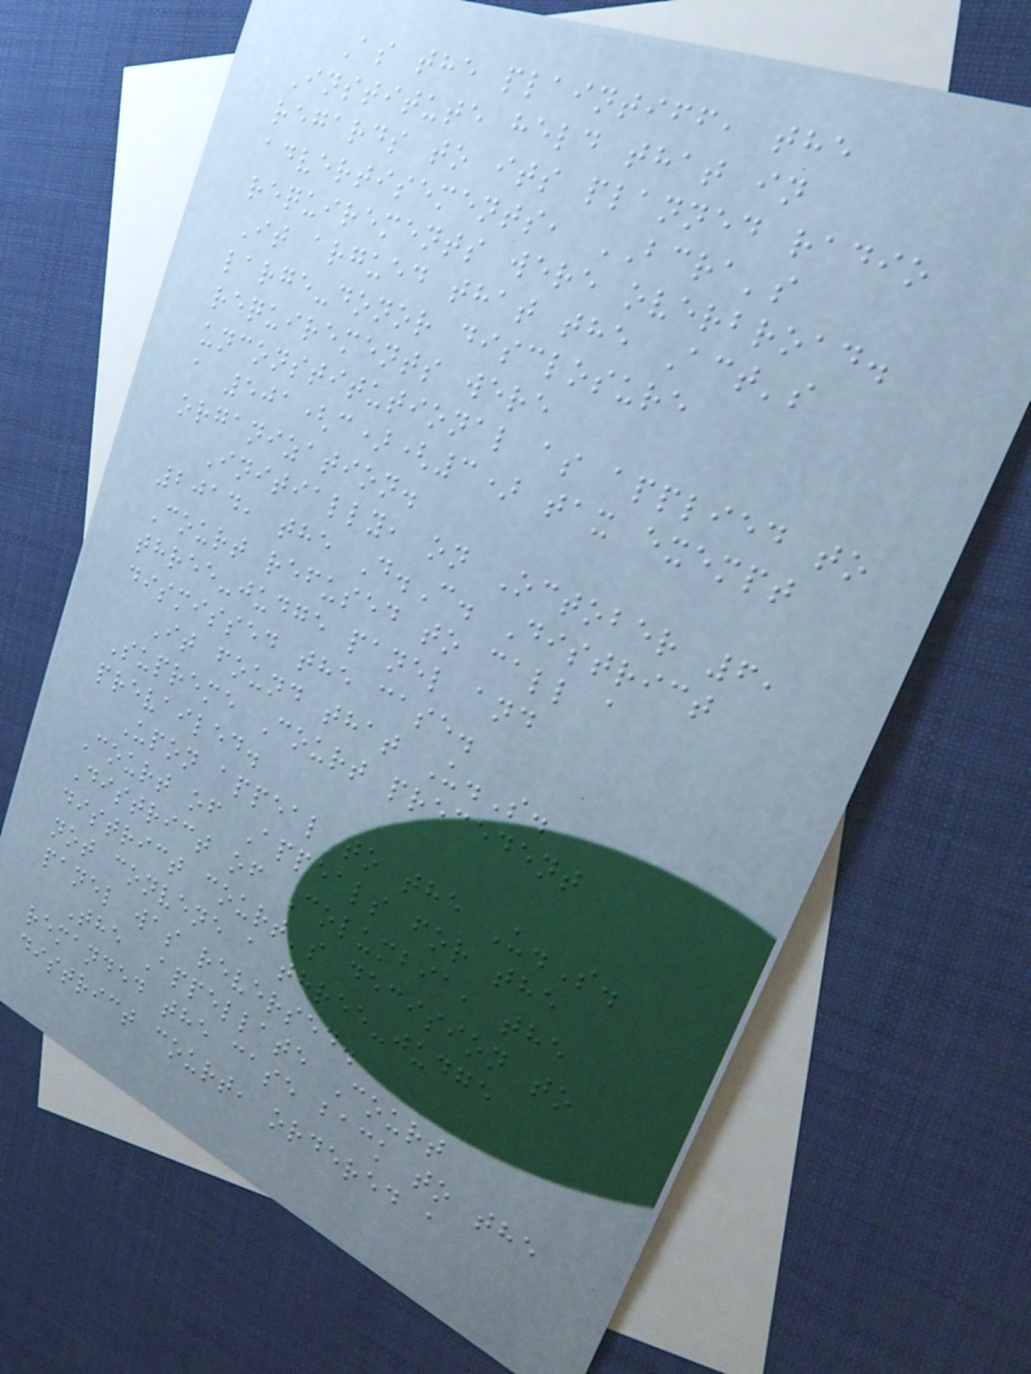As the plaintiff, the
Institute held that in
regards to its planned radio
advertisements, BCRA's
requirements were overbroad.
It argued that the Act's
large-donor disclosure
requirements were
unconstitutional as applied to
a 501(c)(3) tax exempt
organization.
Initially, on October 6,
2014, the D.C. District
Court refused to call a
three-judge panel and
dismissed the case.
It found that U.S.
Supreme Court precedent
prevailed.
Upon appeal to the U.S.
Court of Appeals for the
District of Columbia, the
district court's decision to
not convene a three-judge
panel was reversed.
The Appellate Court
remanded the case back to the
district court, ordered a
